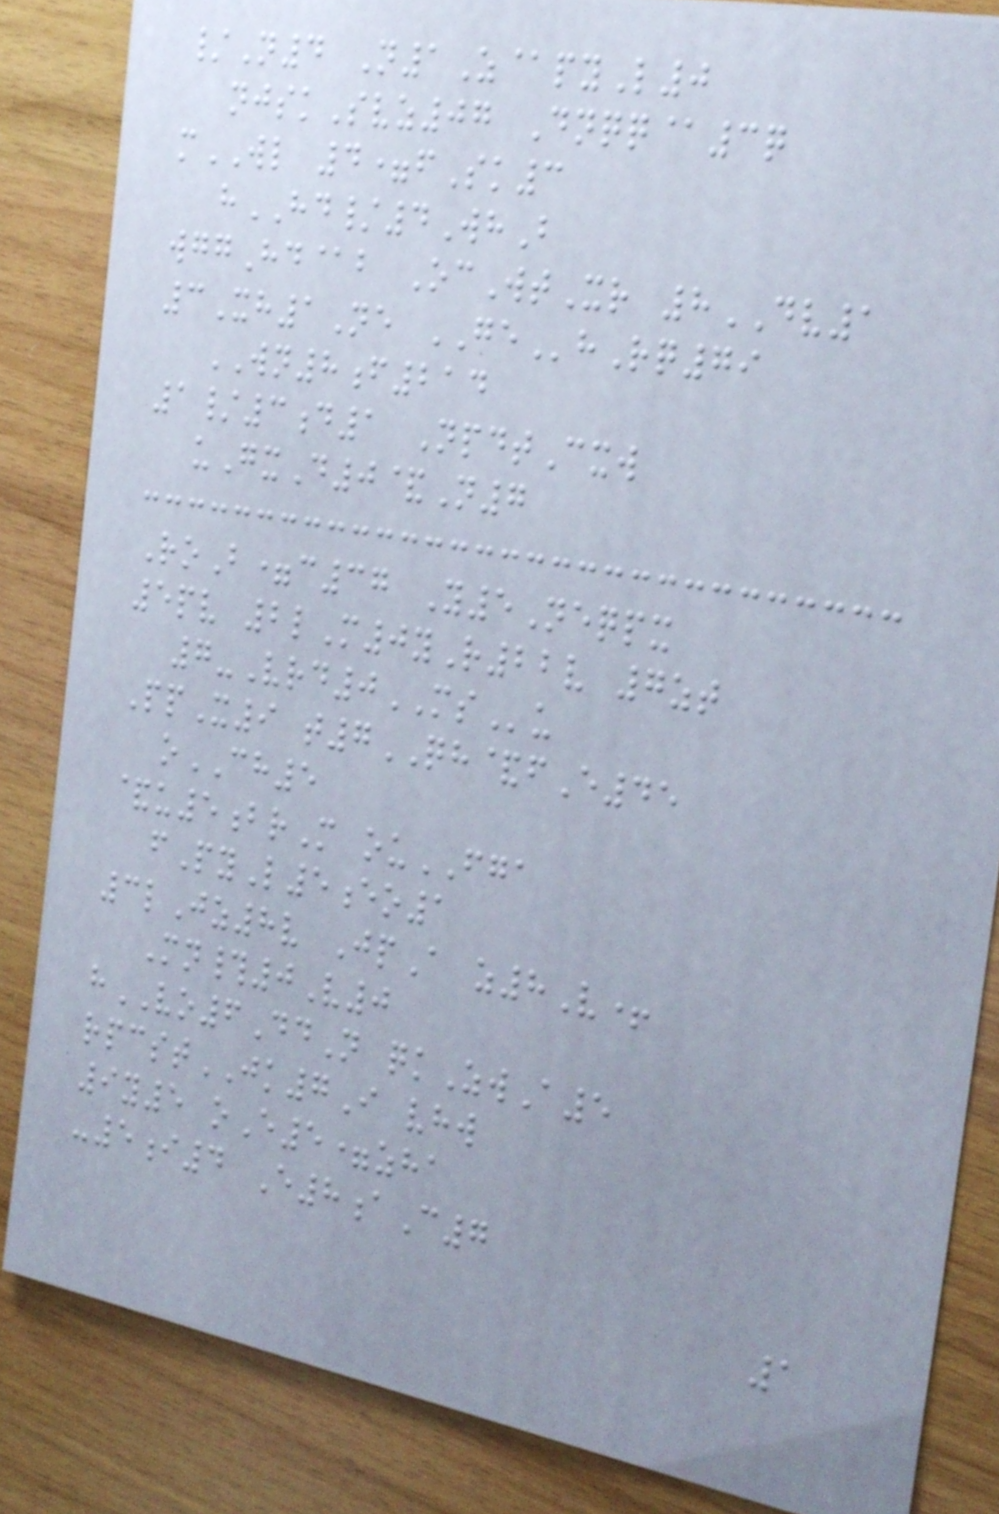/N4 N1Z@pyL0
njskSvz07 Dnqq@3q
mWL 4=fSk3
hHD/4WhB
wggHd@b OcWtXr 8DV1
3Xh1Ne GEhRq79
WN8f214
1/3d1 NpdtCxw
uGxD0&N7
RoB=c37 Y5Neqpx
5pv 2lM0yR22v 7zt
7-Vrd0MSu
PpX9 t7QH&fE45
oCH5
&u5brM ouFGA
fPyL5eo1
3lJz8v JpA z8V+
Mn#0V0
hVO6DdN qkZwA5
rpcstJK7I vhw
9y5 oE5=zha
-5i4 E8aC7
1
